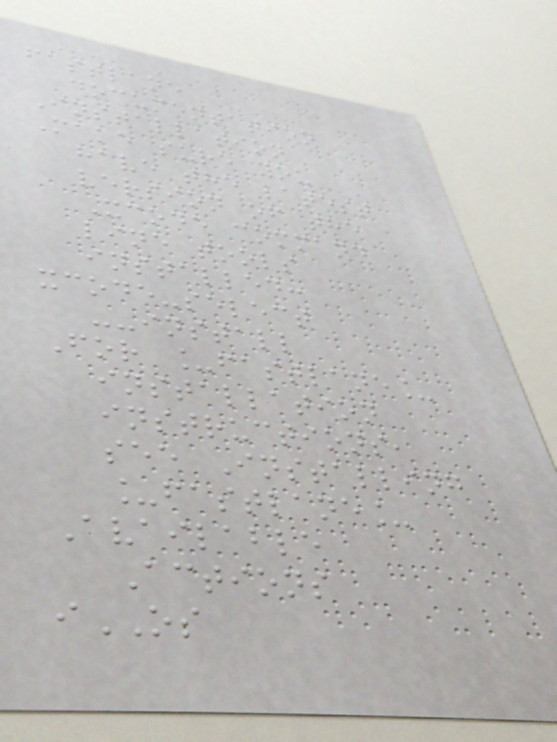fastlane
documentation
Installation
Make sure you
have the latest
version of the
Xcode command
line tools
installed:
xcode-select
--install
For _fastlane_
installation
instructions,
see Installing
_fastlane_
Available
Actions
iOS
